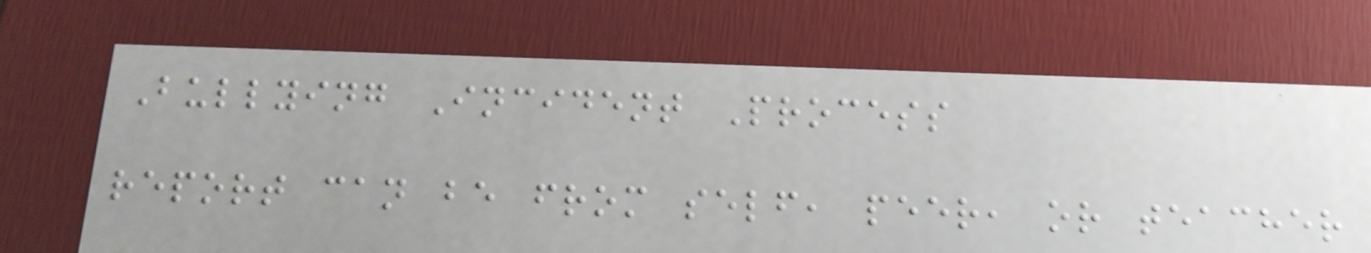Bullying Incident Process
report can be from self, peer, or teacher
